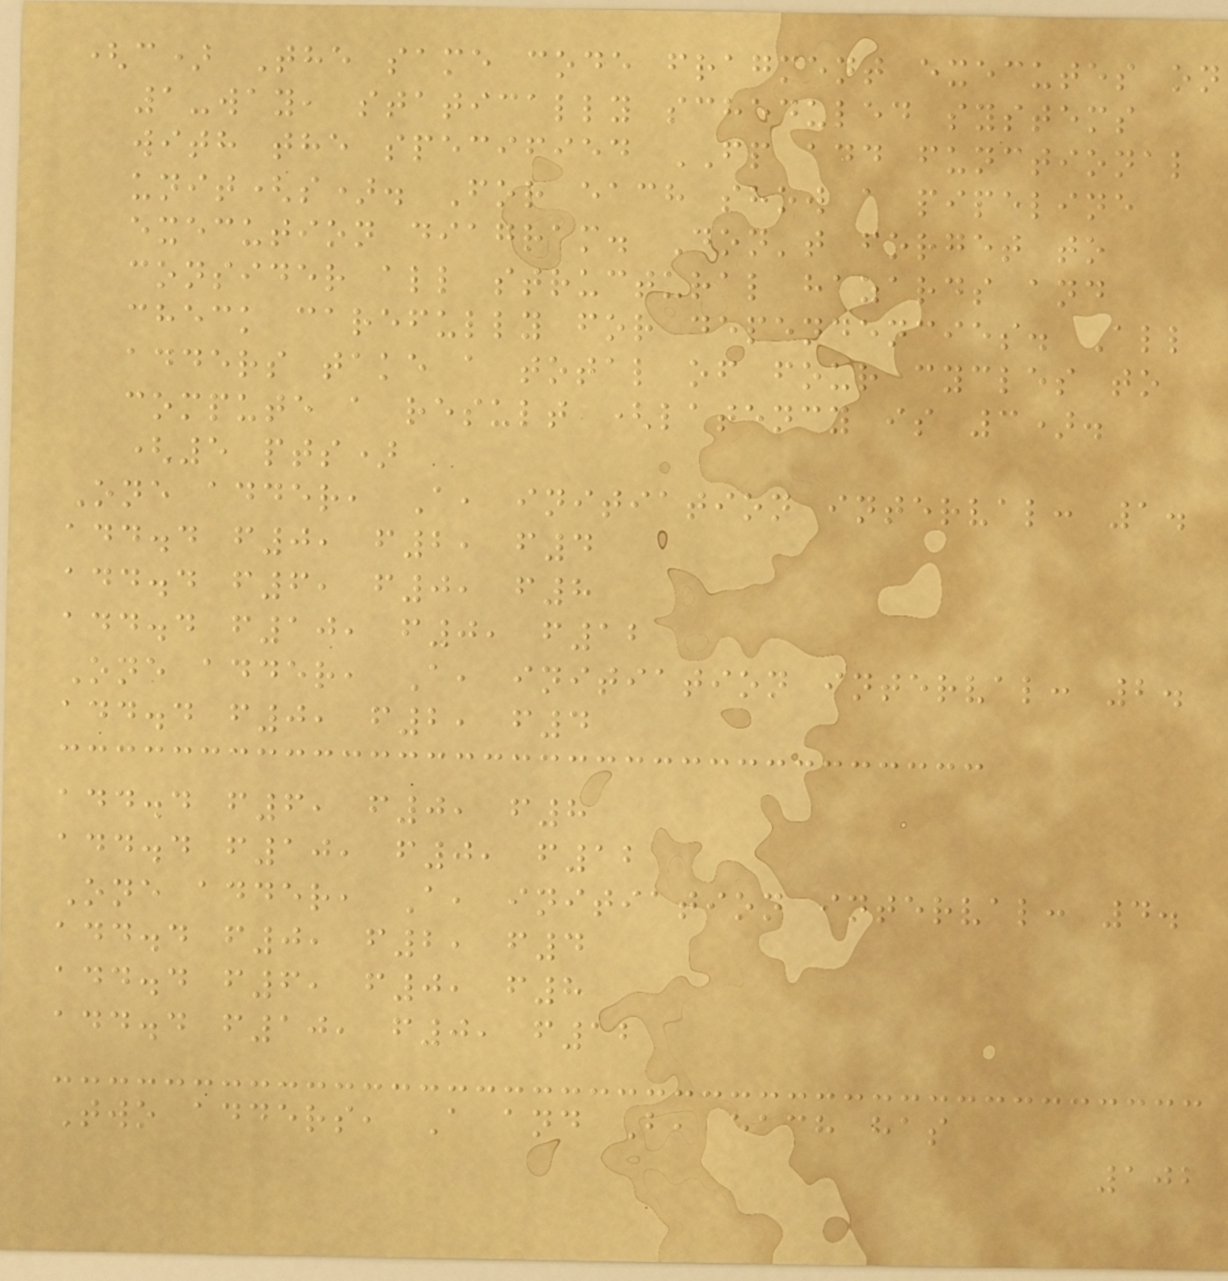(c) The same code fragment executes on
1-way, statically scheduled systems
with the specified FP add functional
unit(s). For each show a pipeline
execution diagram. Don't forget to
consider all structural hazards and
check carefully for dependencies. All
adders take a total of four cycles to
compute a result (latency is 3).
(5 pts)
One adder, A, initiation interval: 1.
add.d f0, f2, f4
add.d f6, f0, f8
add.d f10, f0, f12
One adder, A, initiation interval: 2.
add.d f0, f2, f4
add.d f6, f0, f8
add.d f10, f0, f12
One adder, A, initiation interval: 4.
add.d f0, f2, f4
add.d f6, f0, f8
add.d f10, f0, f12
Two adders, A and B, each has
102
